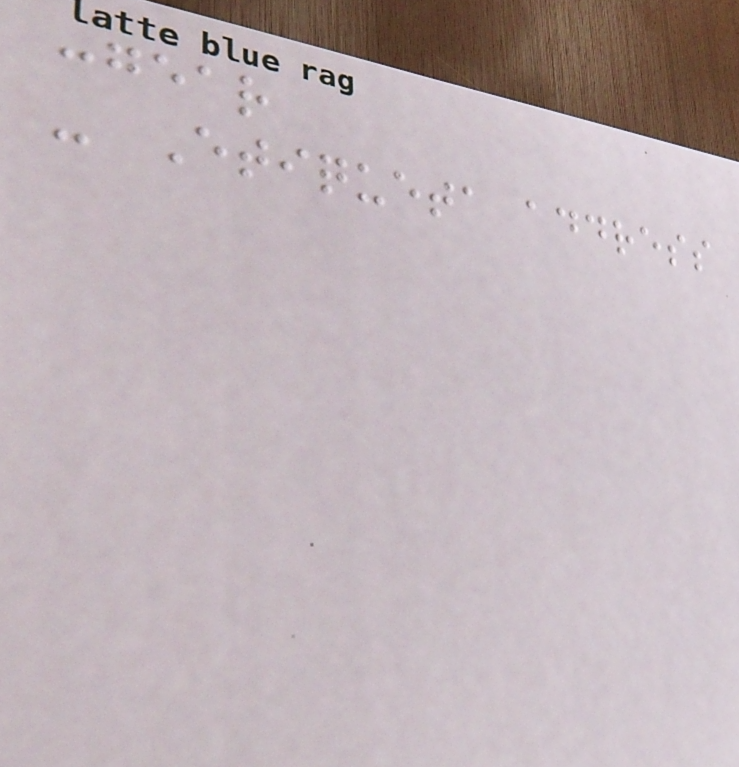:gear
- Etiqueta address
